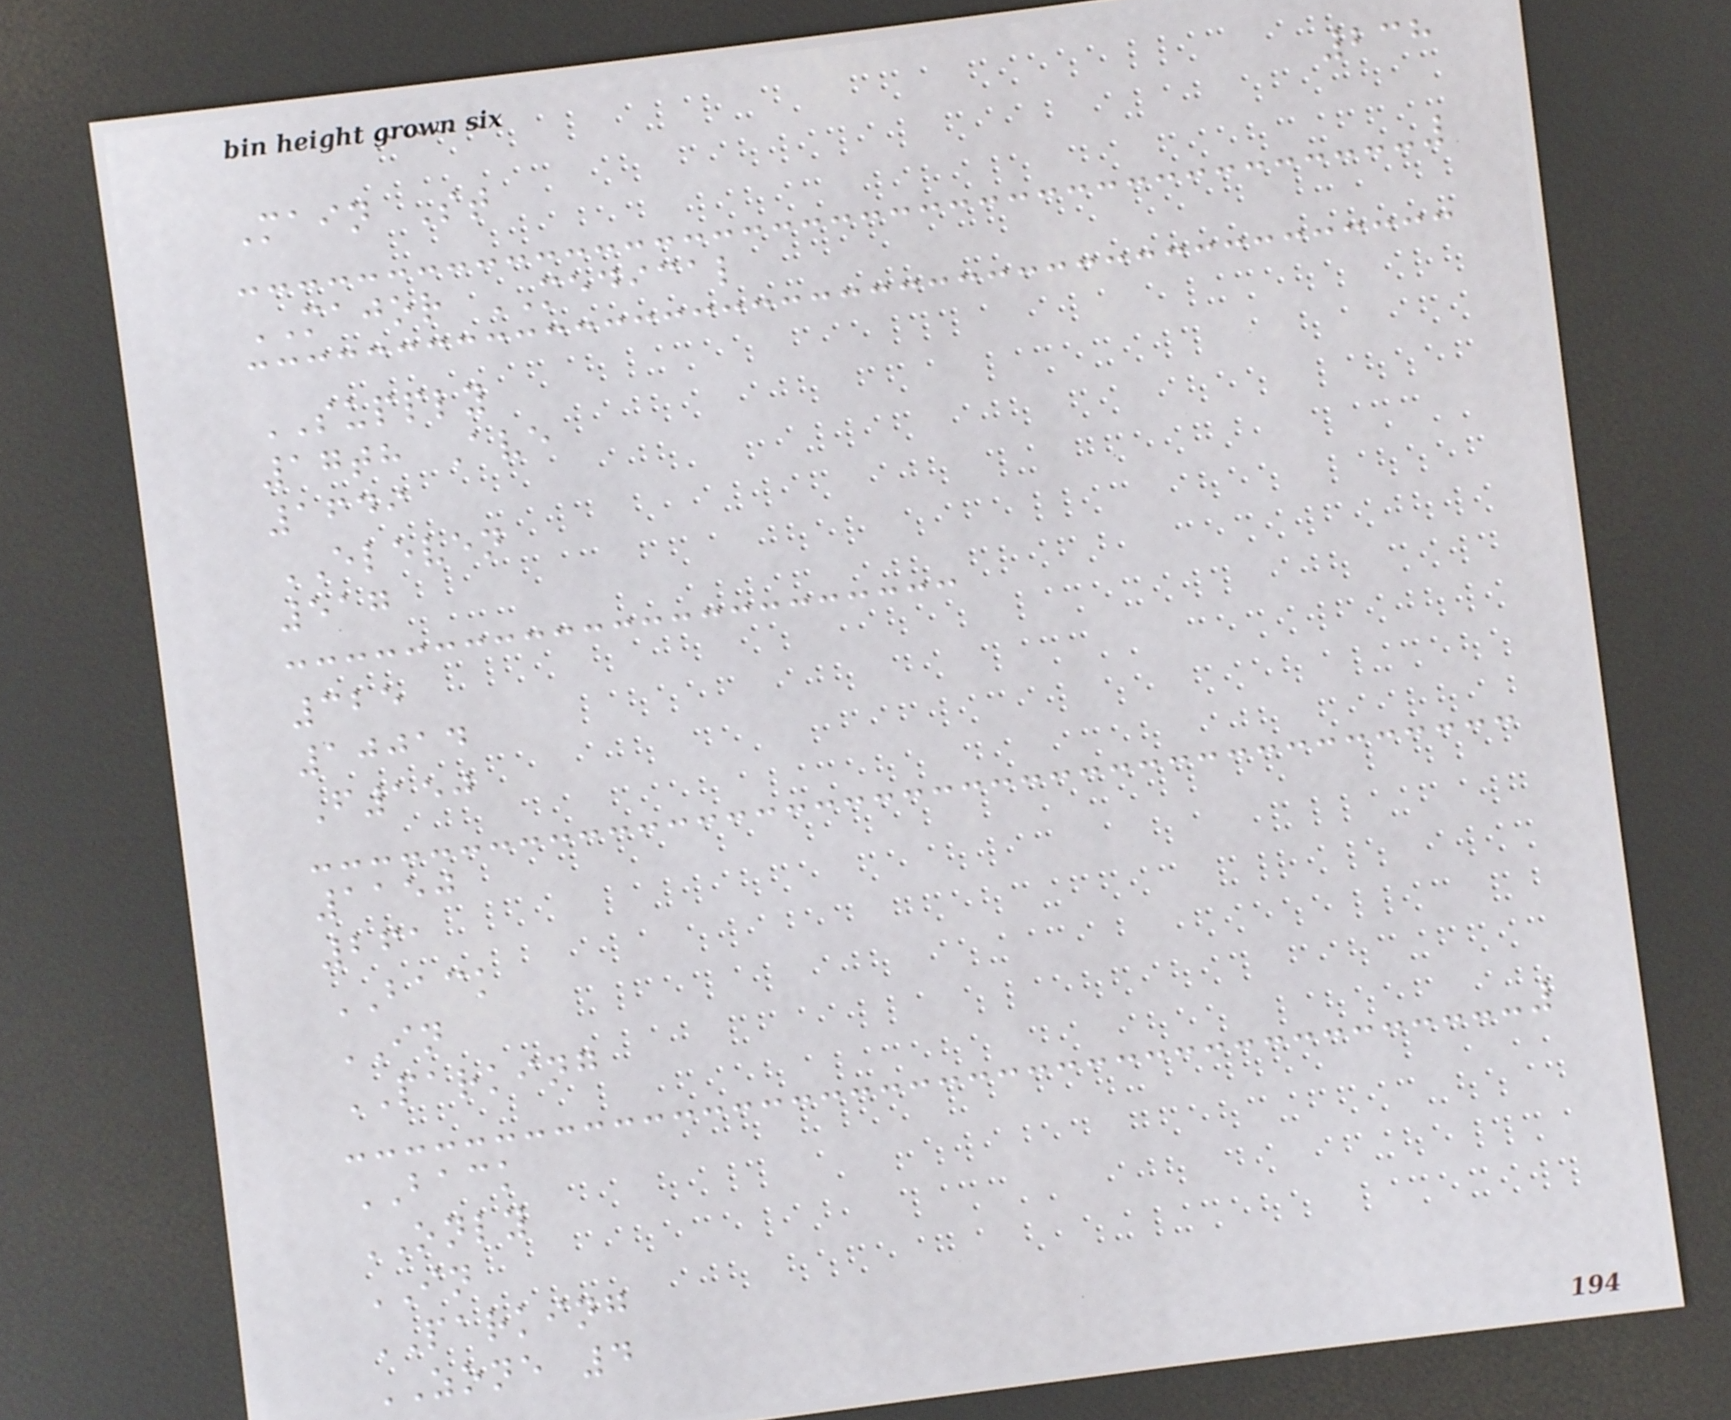238
Main St
MAJOR MEDICAL
SUPPLY
17th Ave
1649
ELEVEN
517
325
10014
F150
1150
261
BACK
IN
PARKING
BACK
ONLY
IN
PARKING
ZONE 4
